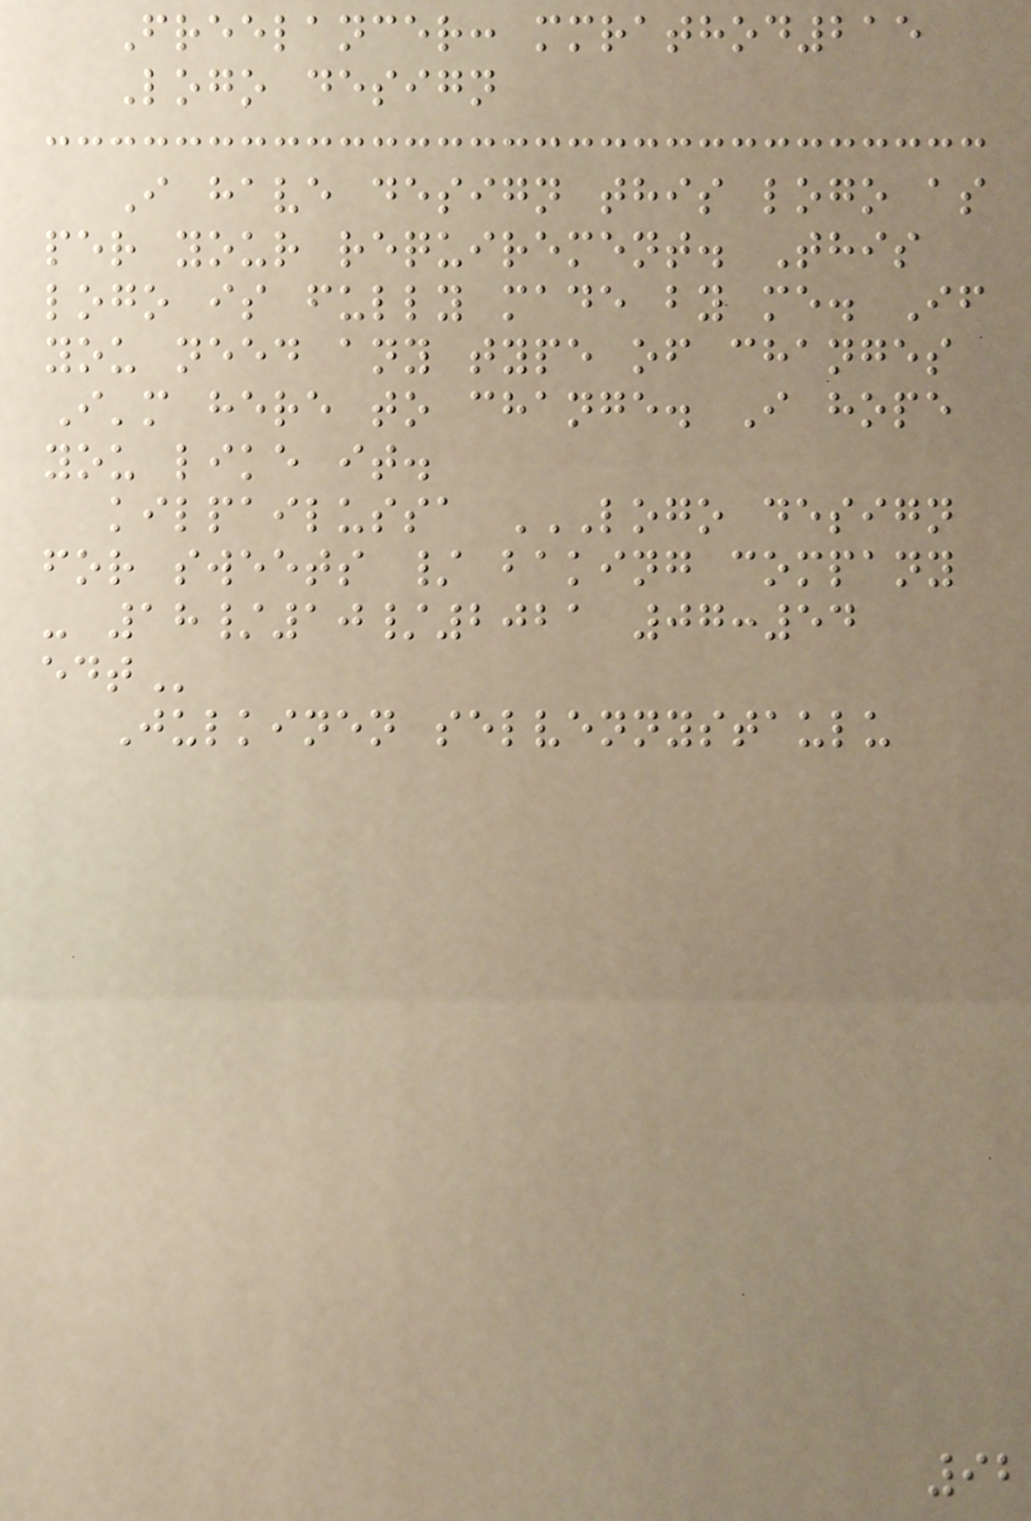Freelancer: mmrathod215
Logo design
I have design this logo as
per your requirement. This
logo is fully made by me. If
you need any type of changes
I'm here to change. I hope
you like it.
kilpailussa LOGO DESIGN
FOR SWEETS / BAKING COMPANY
- 18/10/2021 07:54
EDT
Julkinen selvennystaulu
92
